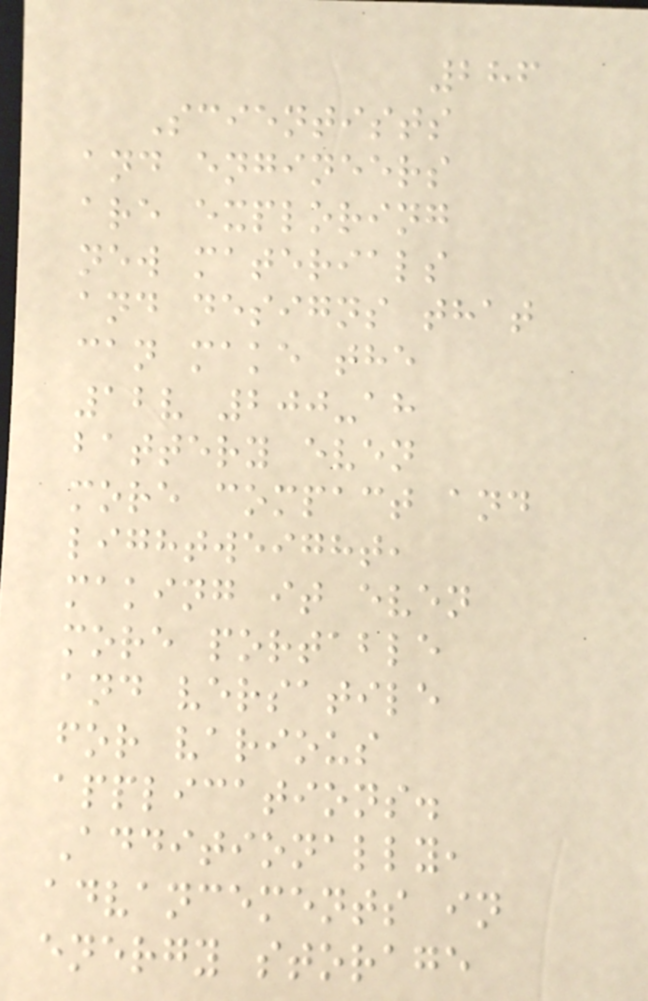286
Scientists
and engineers
are exploring
new materials
and designs that
can make the
12v 200-ah
battery even
more compact and
lightweight,
making it even
more portable
and versatile
for various
applications.
Additionally,
advancements in
energy storage
